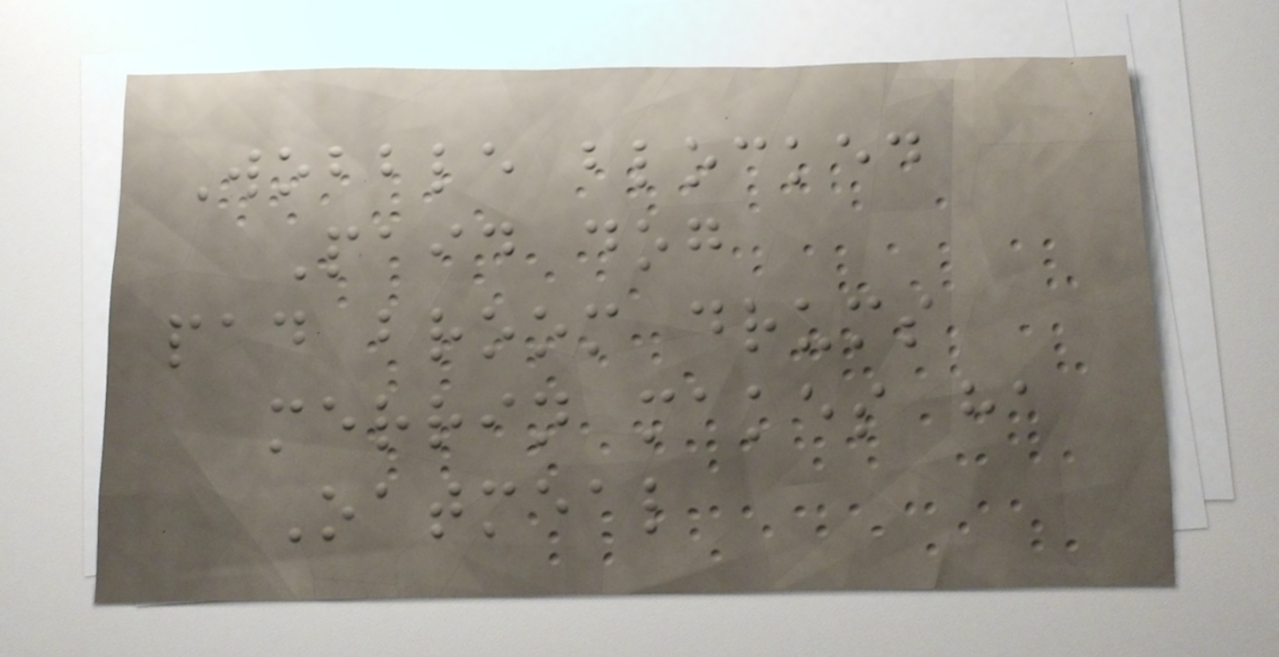Wobble blocked
Paid dog
pad broom drums
merrin makes ha
Oatmeal
